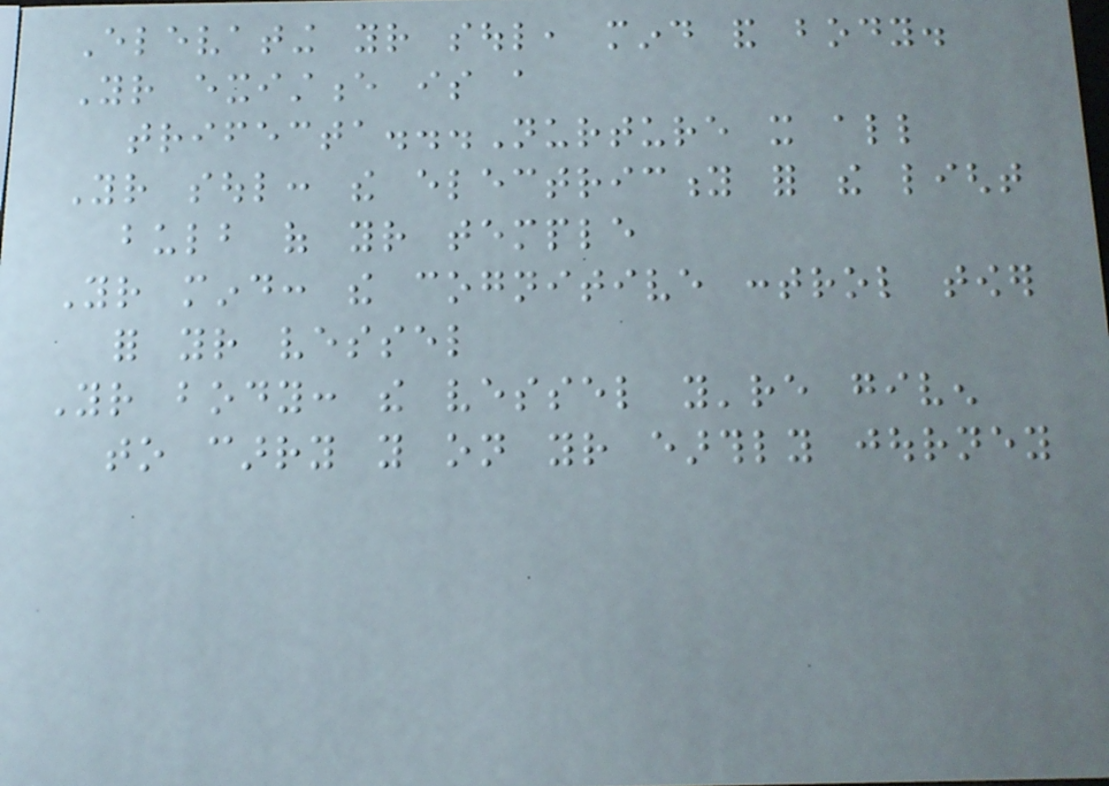Elevating your soul, mind and body.
Your existence is a
trifecta...Nurture it all
Your soul: the electricity for the light
bulb of your temple
Your mind: the cognitive control tower
for your vessel
Your body: the vessel you're given
to carry you on your earthly journey
